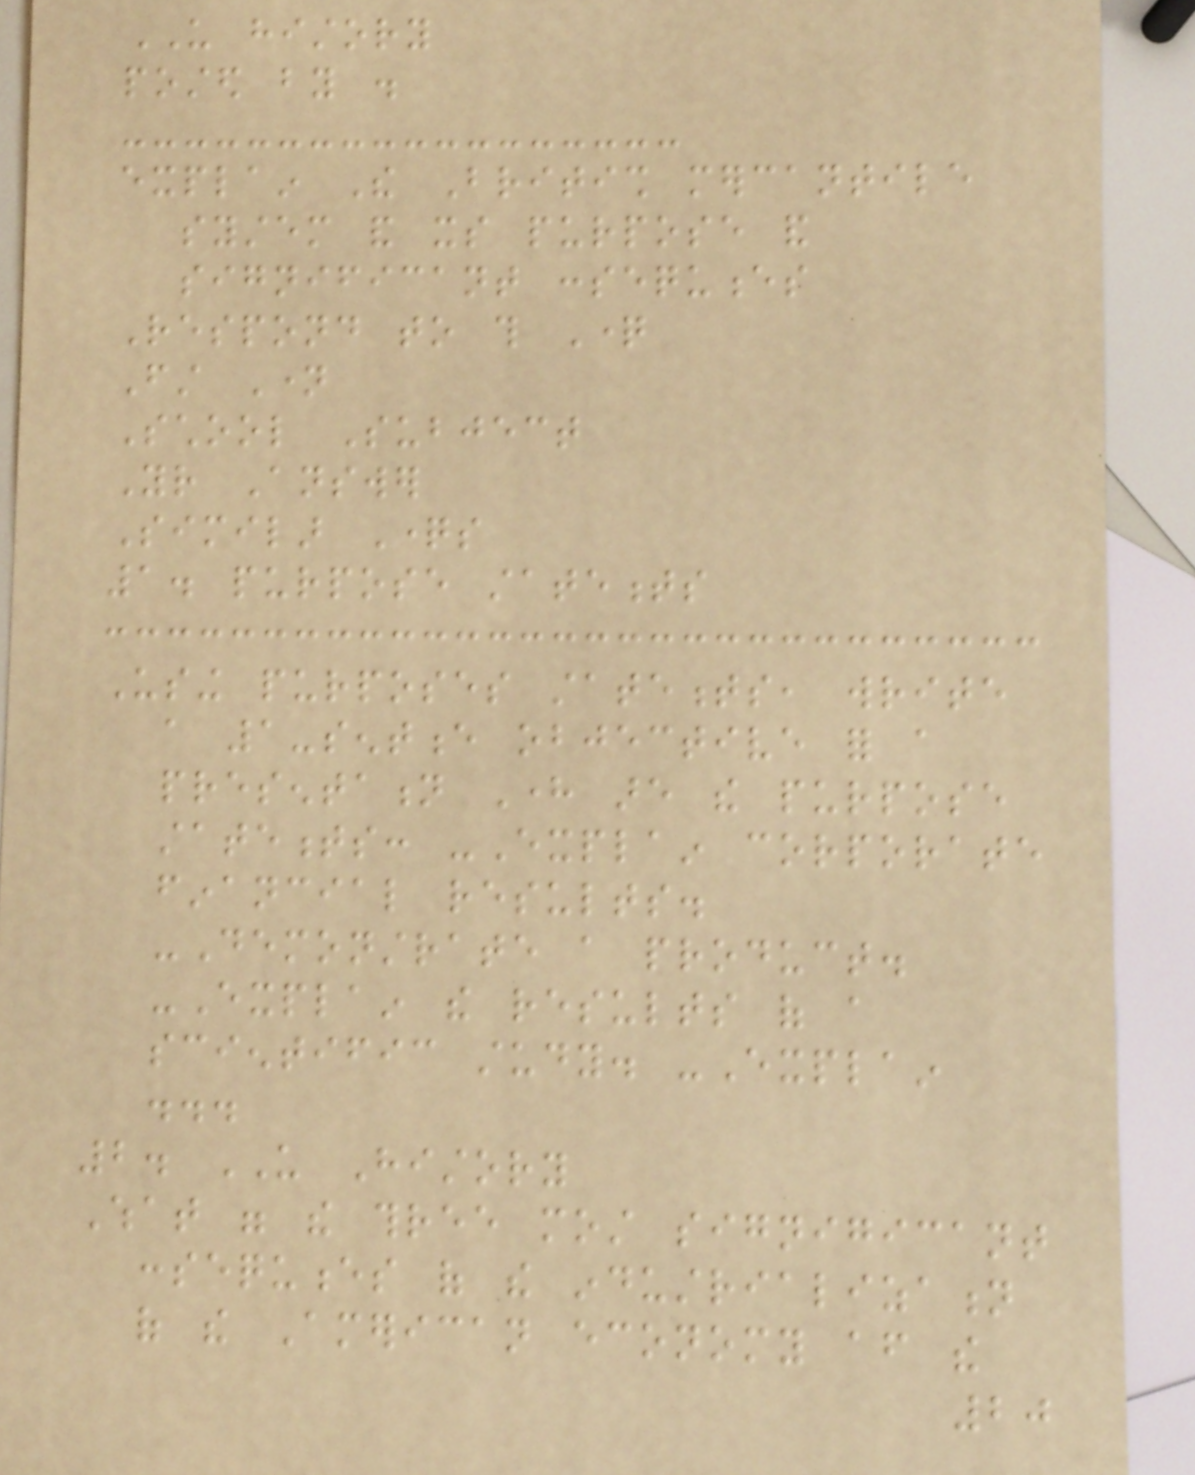US history
posted by .
explain The British mercantile
system and its purpose and
significant consequences
Respond to this Question
First Name
School Subject
Your Answer
Similar Questions
1. purpose statements
Using purposes statements, write
a 1-sentence objective for a
presentation Here are the purpose
statements: -Explain corporate
financial results.
-Demonstrate a product.
-Explain the results of a
scientific study. -Explain
...
2. US History
What were the three most signigicant
consequences of the industrialization
of the American economy after the
20
